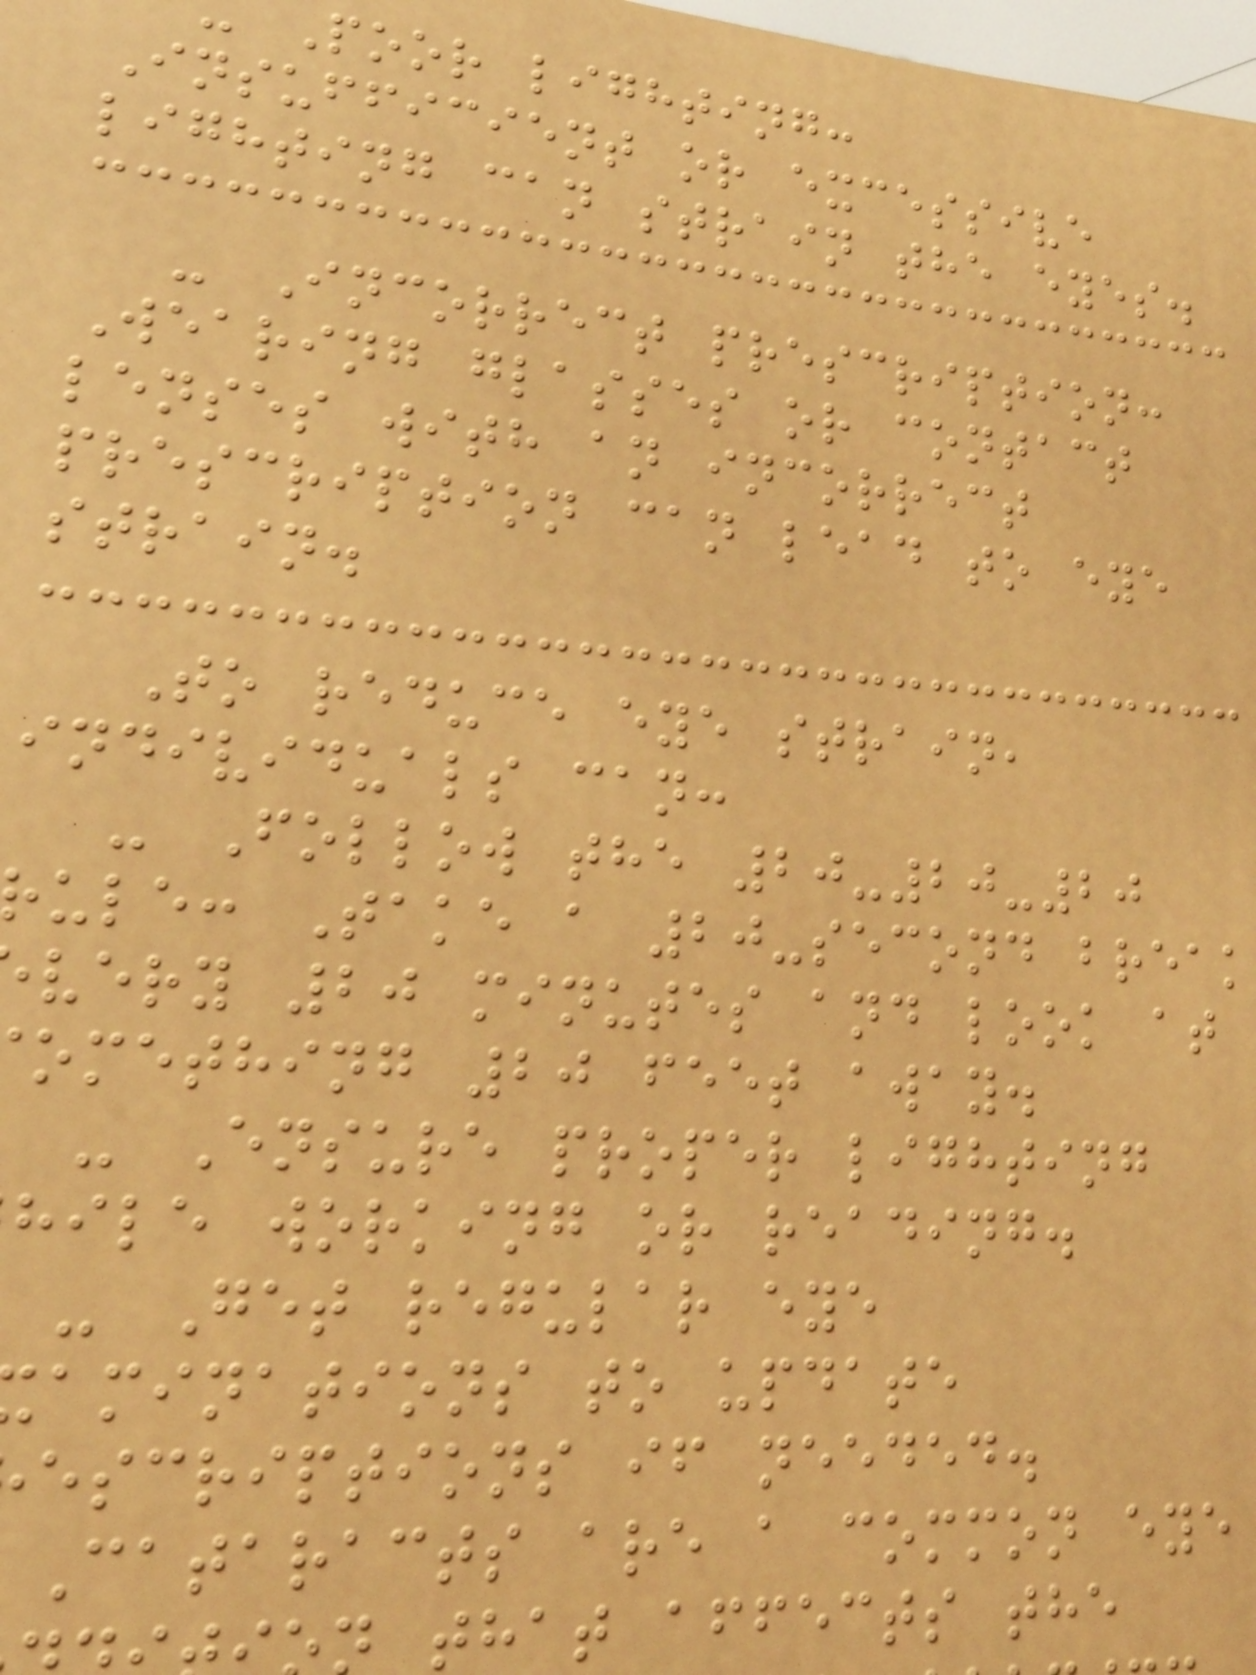Poor lighting:
Insufficient or excessive
lighting can strain the eyes.
- Incorrect prescription:
Wearing glasses or contact
lenses with an incorrect
prescription can lead to eye
strain.
To reduce eye strain,
individuals can:
- Follow the 20-20-20
ule: Take a 20-second break
very 20 minutes and look at
omething 20 feet away.
- Ensure proper lighting
hile working or reading.
- Get regular eye
aminations to update
escriptions if needed.
Cataracts are a common eye
that affects the
